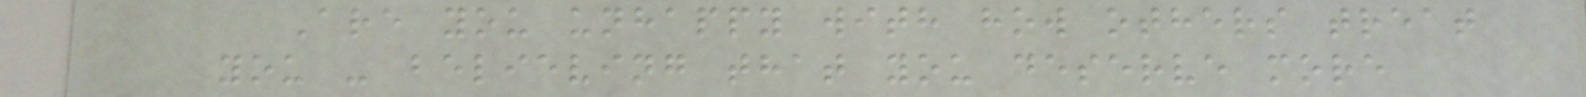Are you unhappy with how others treat
you - believing that you deserve more
